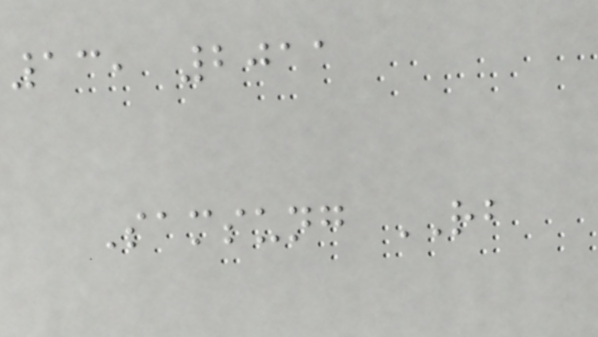13, 2011
Samsung RB
